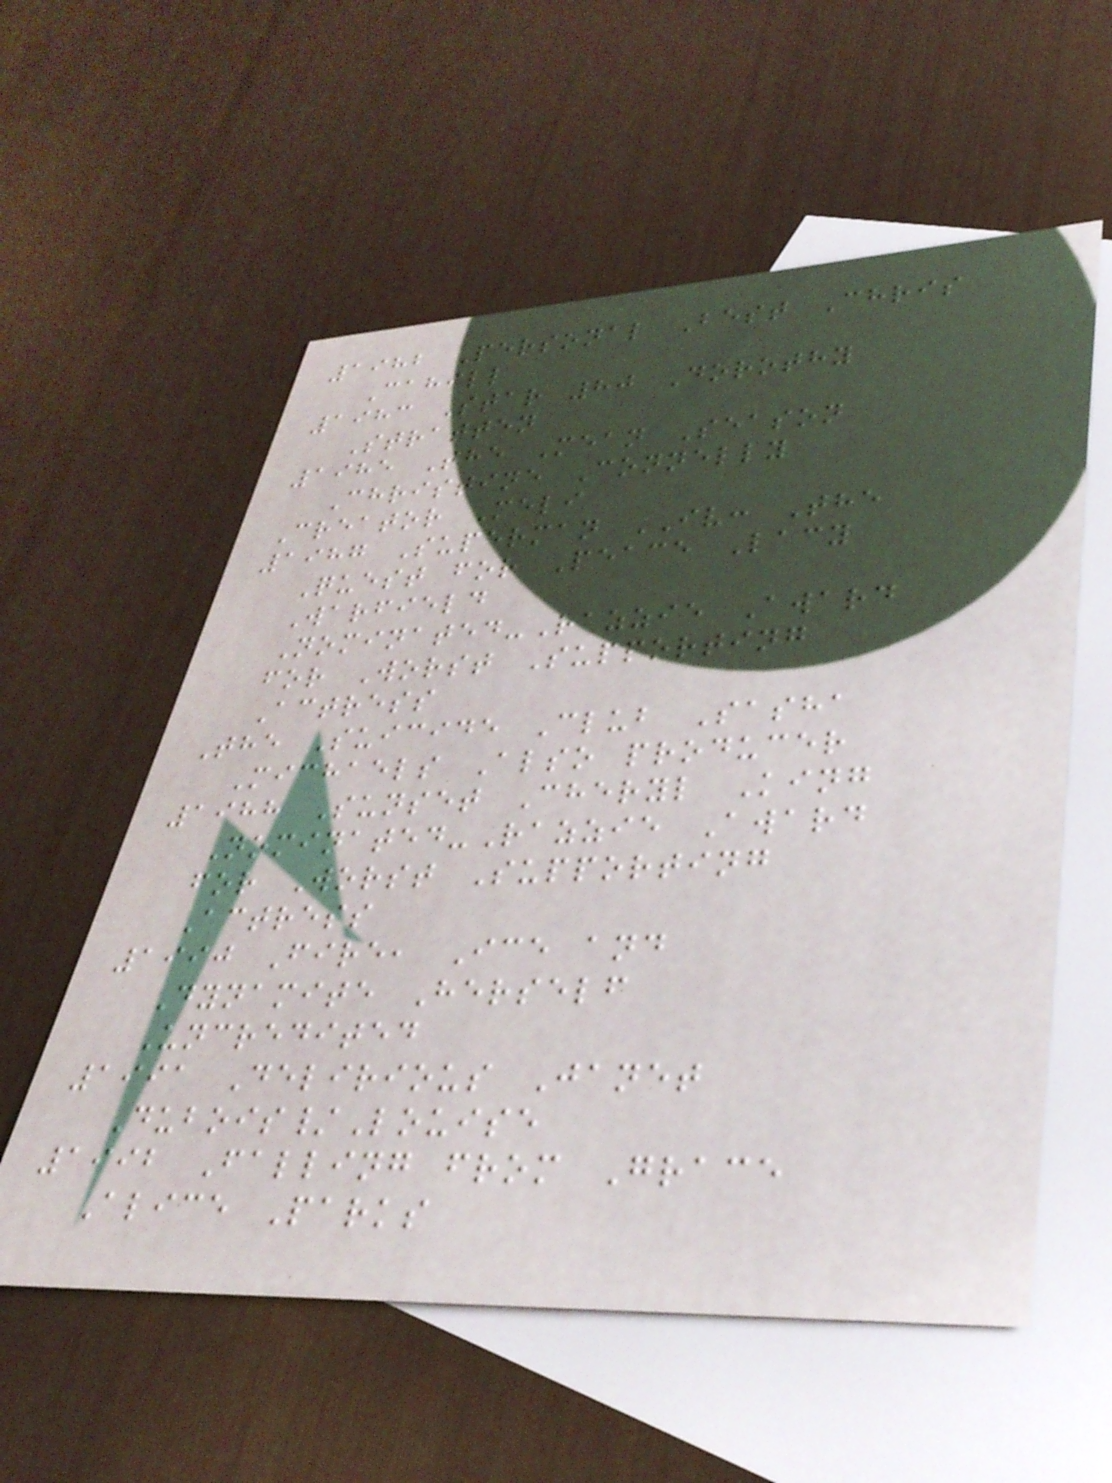1982 Personal Best Chris
Cahill
1983 Star 80 Dorothy
Stratten
1985 The Mean Season
Christine Connelly
Creator Meli
1987 Superman IV: The
Quest for Peace Lacy
Warfield
Nominated-Razzie Award
for Worst Supporting
Actress
The Suicide Club Sasha
Michaels Also producer
1988 Sunset Cheryl King
Nominated-Razzie Award
for Worst Supporting
Actress
1990 Fire, Ice and
Dynamite Herself
Uncredited
1991 Delirious Janet
Dubois/Louise
1992 Falling from Grace
Alice Parks
